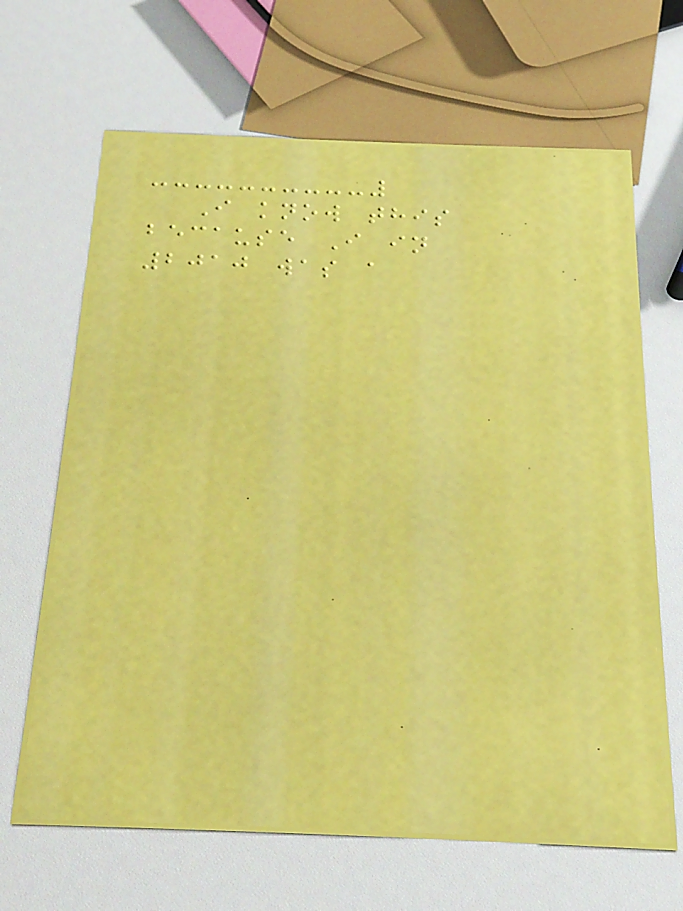I know this
because I in
2010 was a
